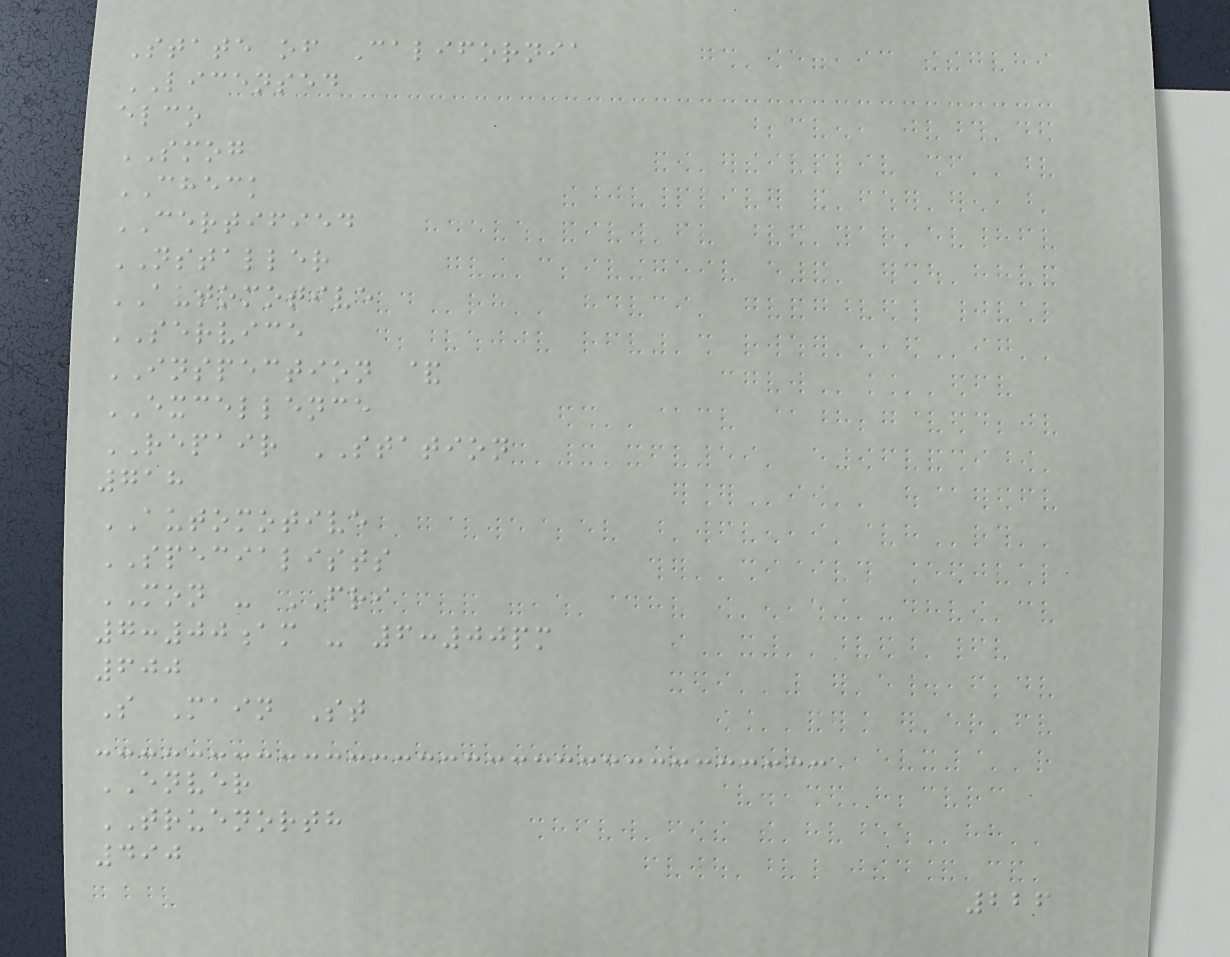State of California
LICENSED
elco
SMOG
CHECK
CERTIFIED
NSTALLER
AUTOMOTIVE
SERVICE
INSPECTION &
EXCELLENCE
REPAIR STATION
718
AUTOMOTIVE
SPECIALISTS
MON - FRI
7:00am - 6:00pm
600
S Main St
ENVER
TRUENORTH
490
226
